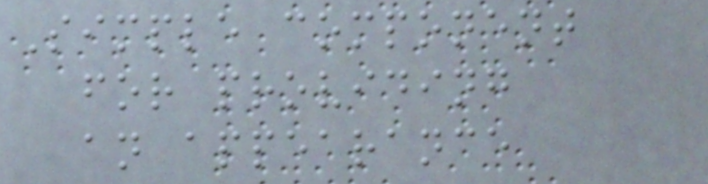Simple component
for providing
an appearance
